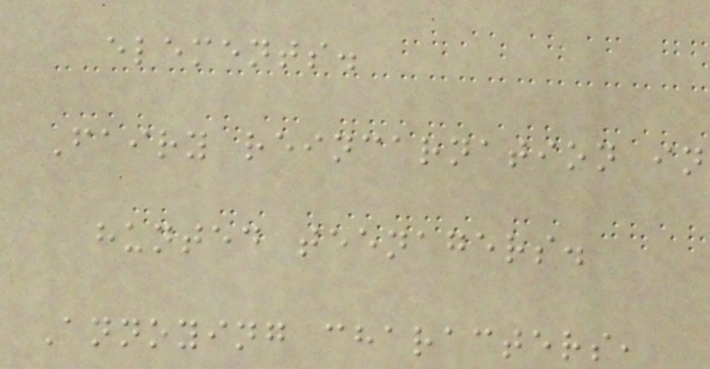elements.
Fairy reincarnation in
hunted teenagers.
Annoying characters,
